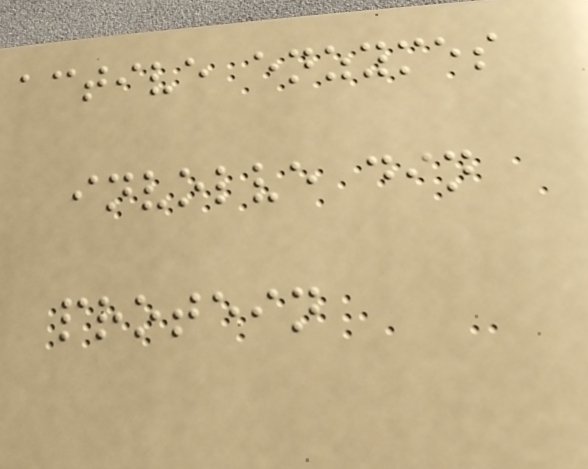active enzymes
involve din
protein
